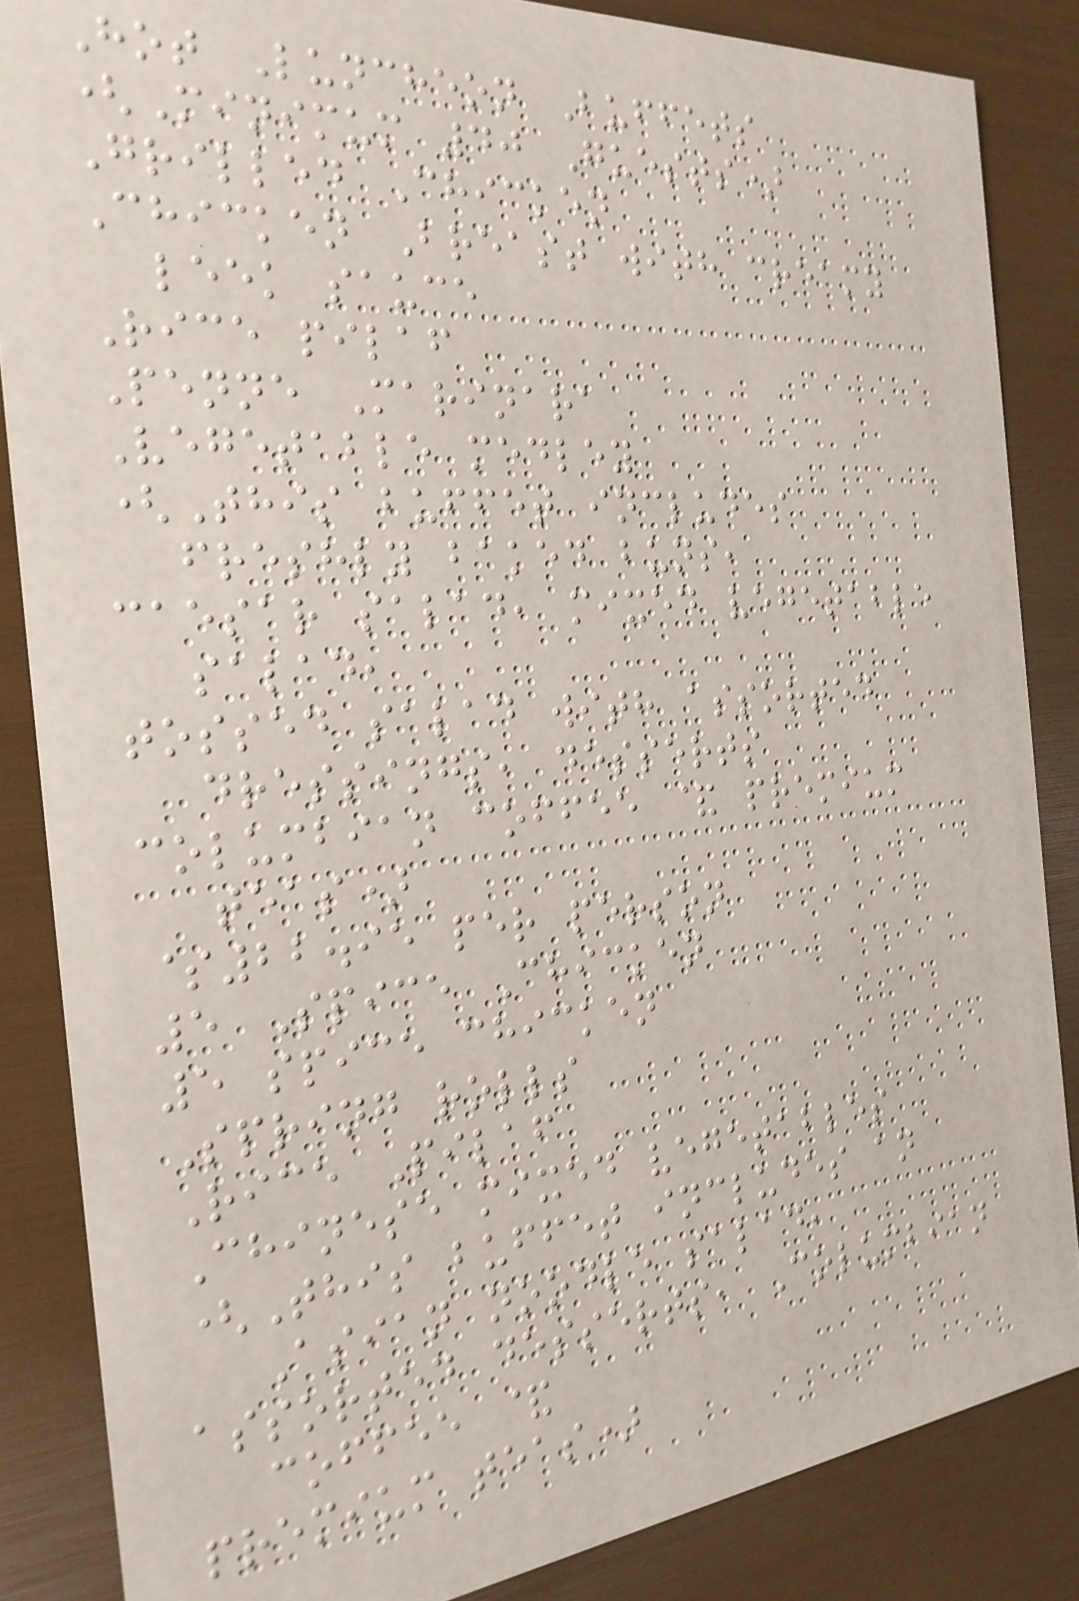Hot Luncheon Buffets
(Minimum 40 Guests)
Grilled Chicken
Chicken Breast with creamy
leek sauce
Rice pilaf
Penne Marinara
Vegetable medley
(This buffet includes
freshly baked buns,
caesar salad, mixed vegetable
salad,
tossed salad with assorted
dressings, desserts
columbian coffee & premium
teas)
$22.95 per person
5 Spice Chicken
5 spice chicken
Spring rolls
Rice Pilaf
Chinese mixed vegetables
(This buffet includes an
Asian noodle salad,
assorted desserts, Columbian
coffee &
premium teas)
